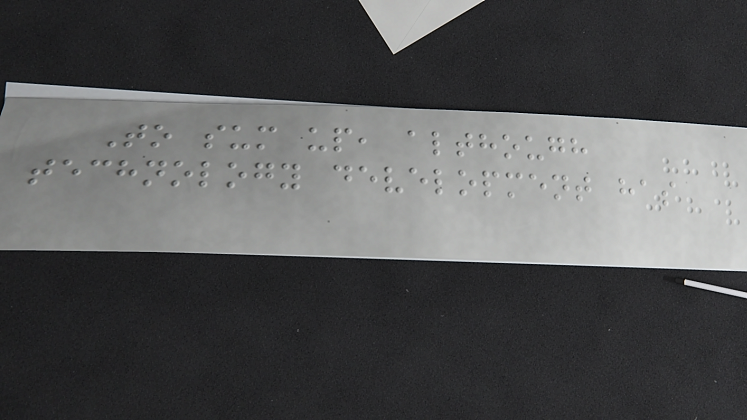To sum up, although
technology development has
